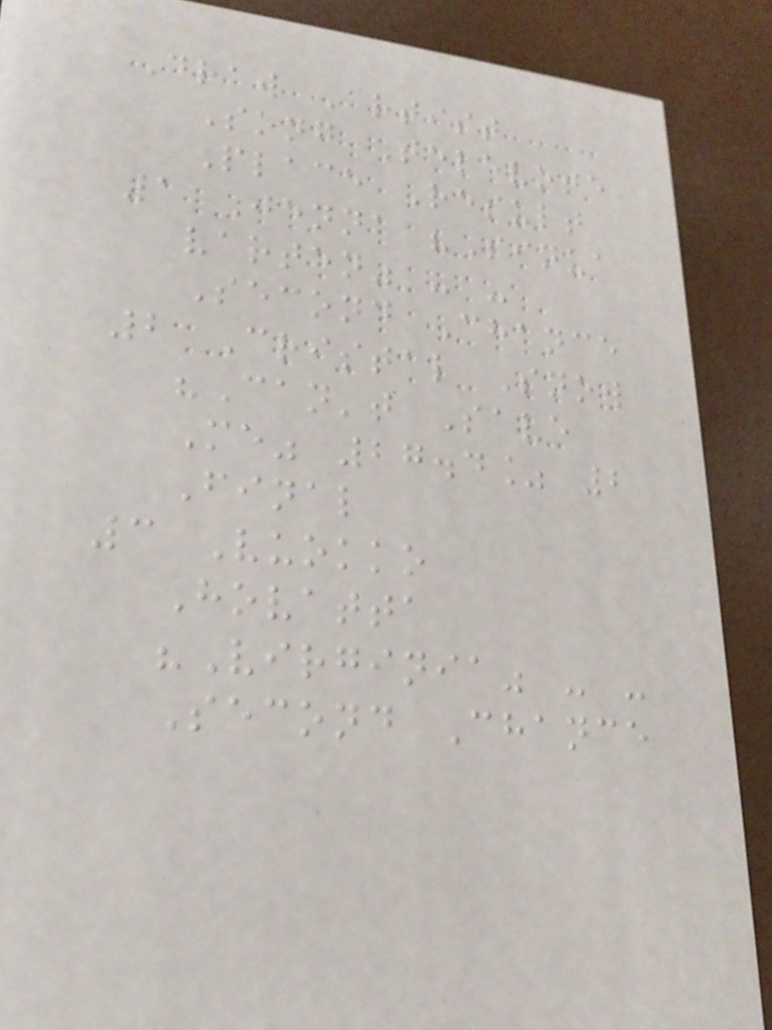Draw Artist
Song Televote
Place Result
1 Jenna "Sinua
varten" - -
Second Chance
2 Cristal Snow
"Can't Save
Me" 27.4% 2
Final
3 Vuokko
Hovatta
"Virginia" - -
Second Chance
